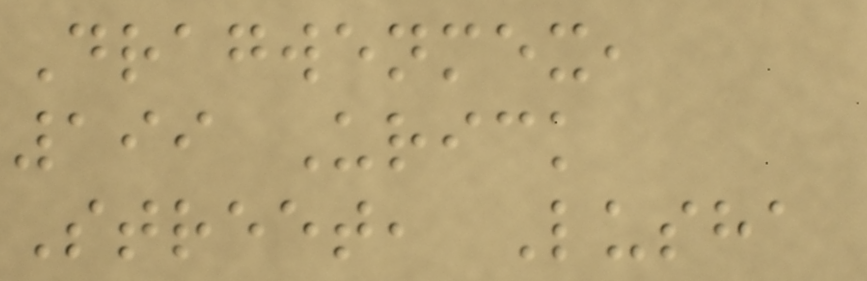Dragwenmex,
199 Urick
Street, Lusha
